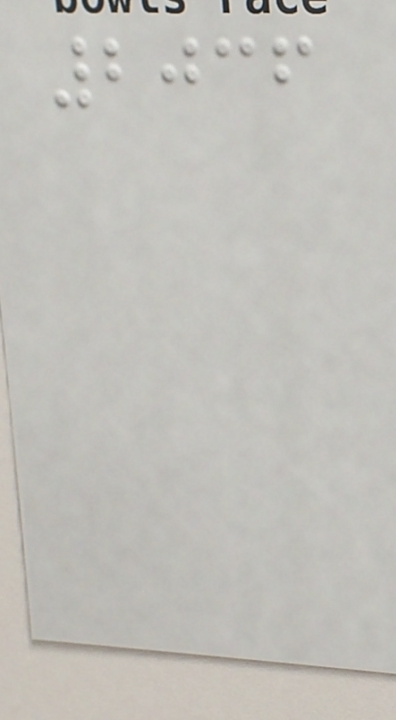2036
